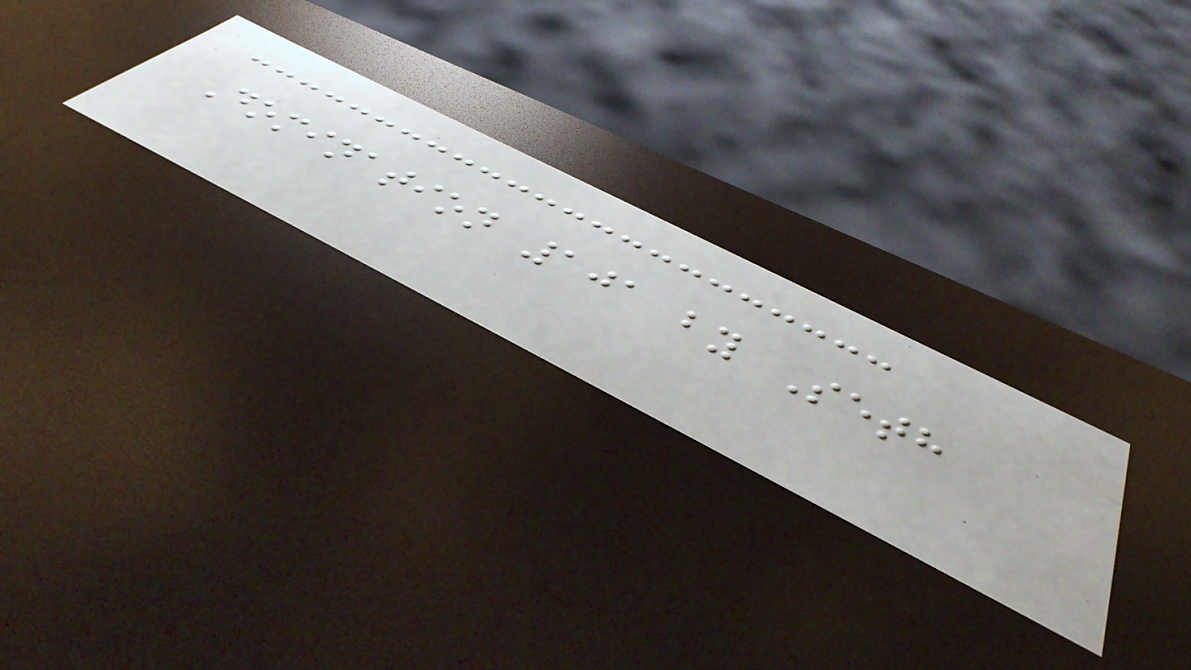Domination 101 by Seth
